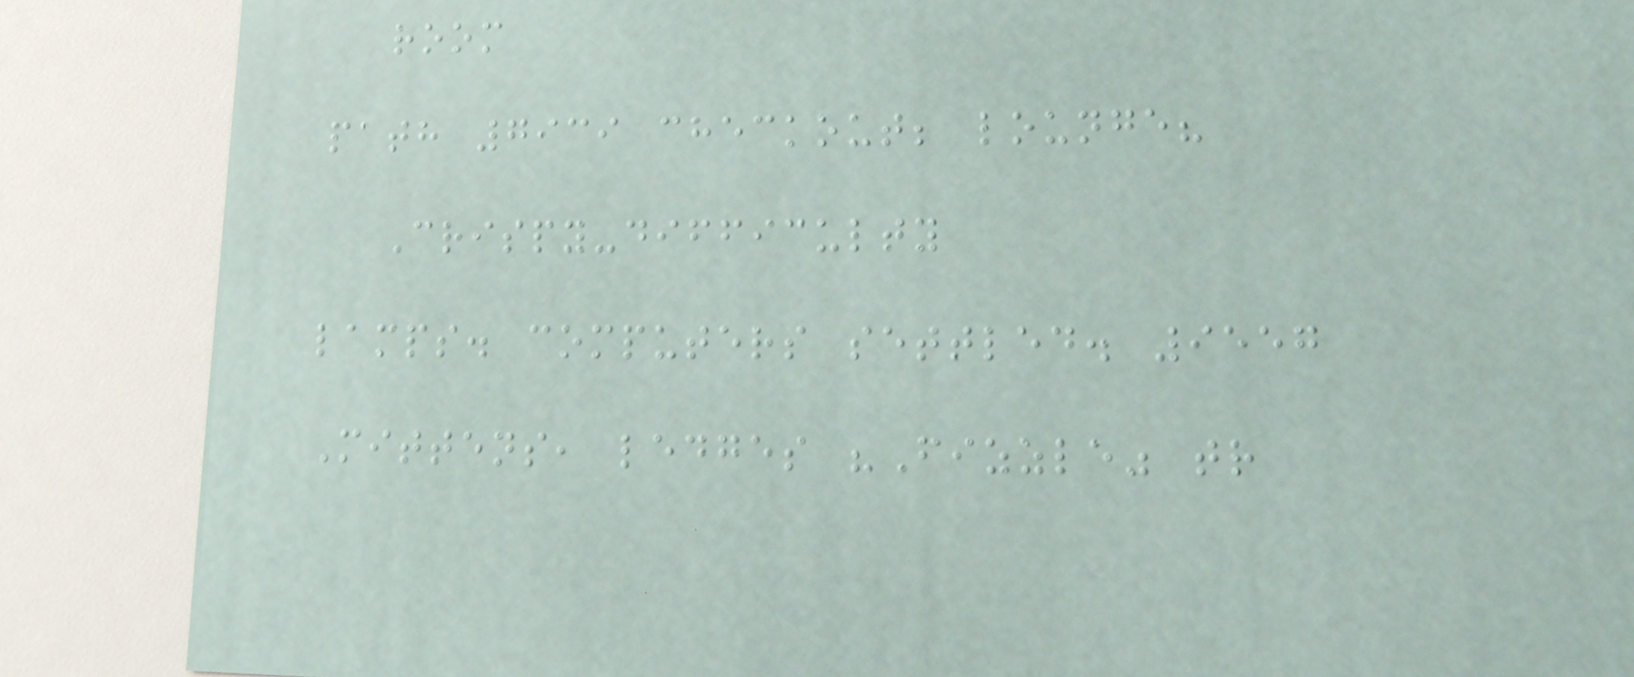room
path 7939 checkout; lounge?
Crispy-difficulty
lamps. computers settled. 9557
Mittens, ledges "Fizzle" tr
